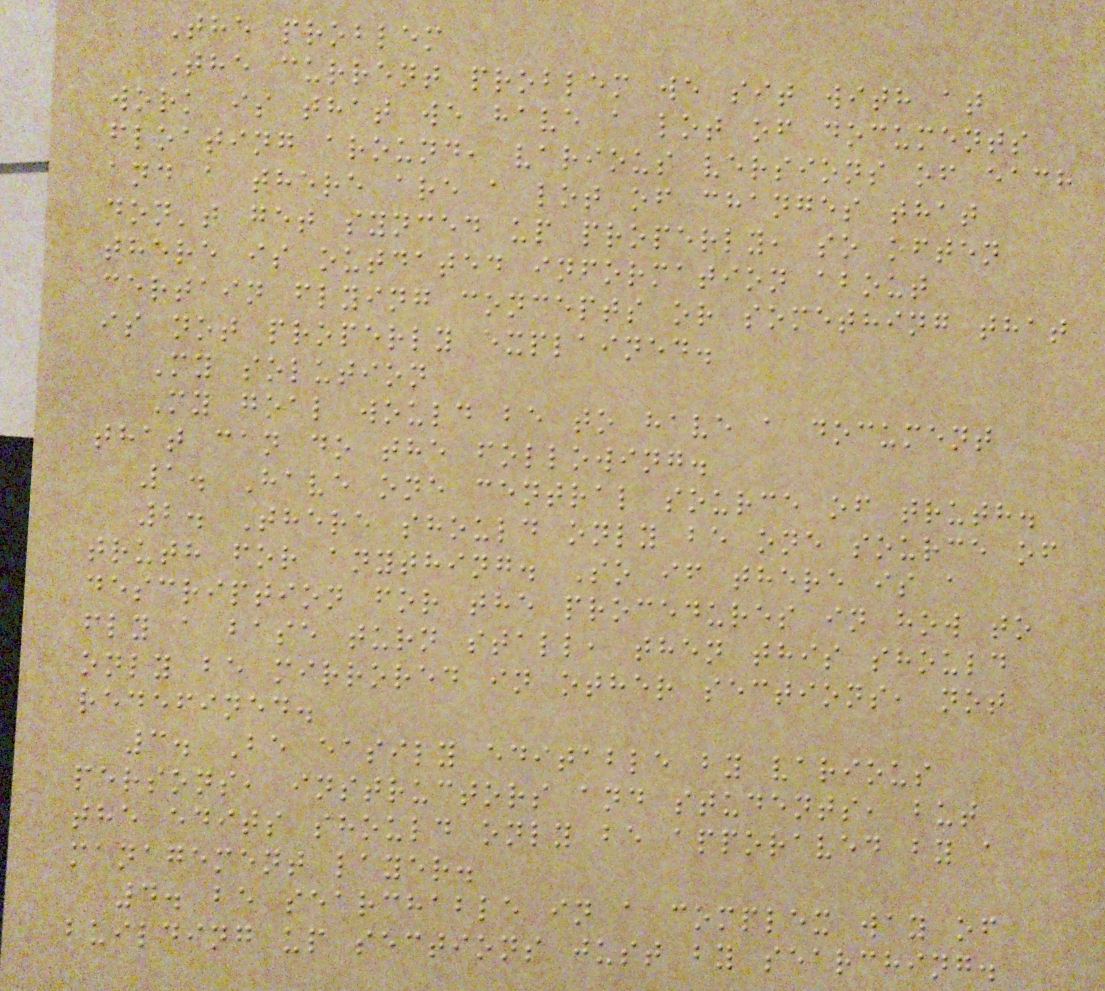The problem
The current problem we sit with at
work is that we have a lot of documents
floating around, various versions of each
and a there are a lot of changes that
don't get synced up properly, so often
there is outdated information about
certain flying concepts or something that
is not properly explained.
My solution
My goal would be to have a document
that can do the following.
1. Have one central source of truth.
2. There should only be one source of
truth for anything. So if there is a
description for the procedures in how to
fly a base turn stall, then this should
only be mirrored in other sections, not
redefined.
3. Be easily editable by various
persons, instructors and students, but
the edits should only be apporaved by a
management layer.
4. be searchable in a complex way of
building up sections just by searching.
